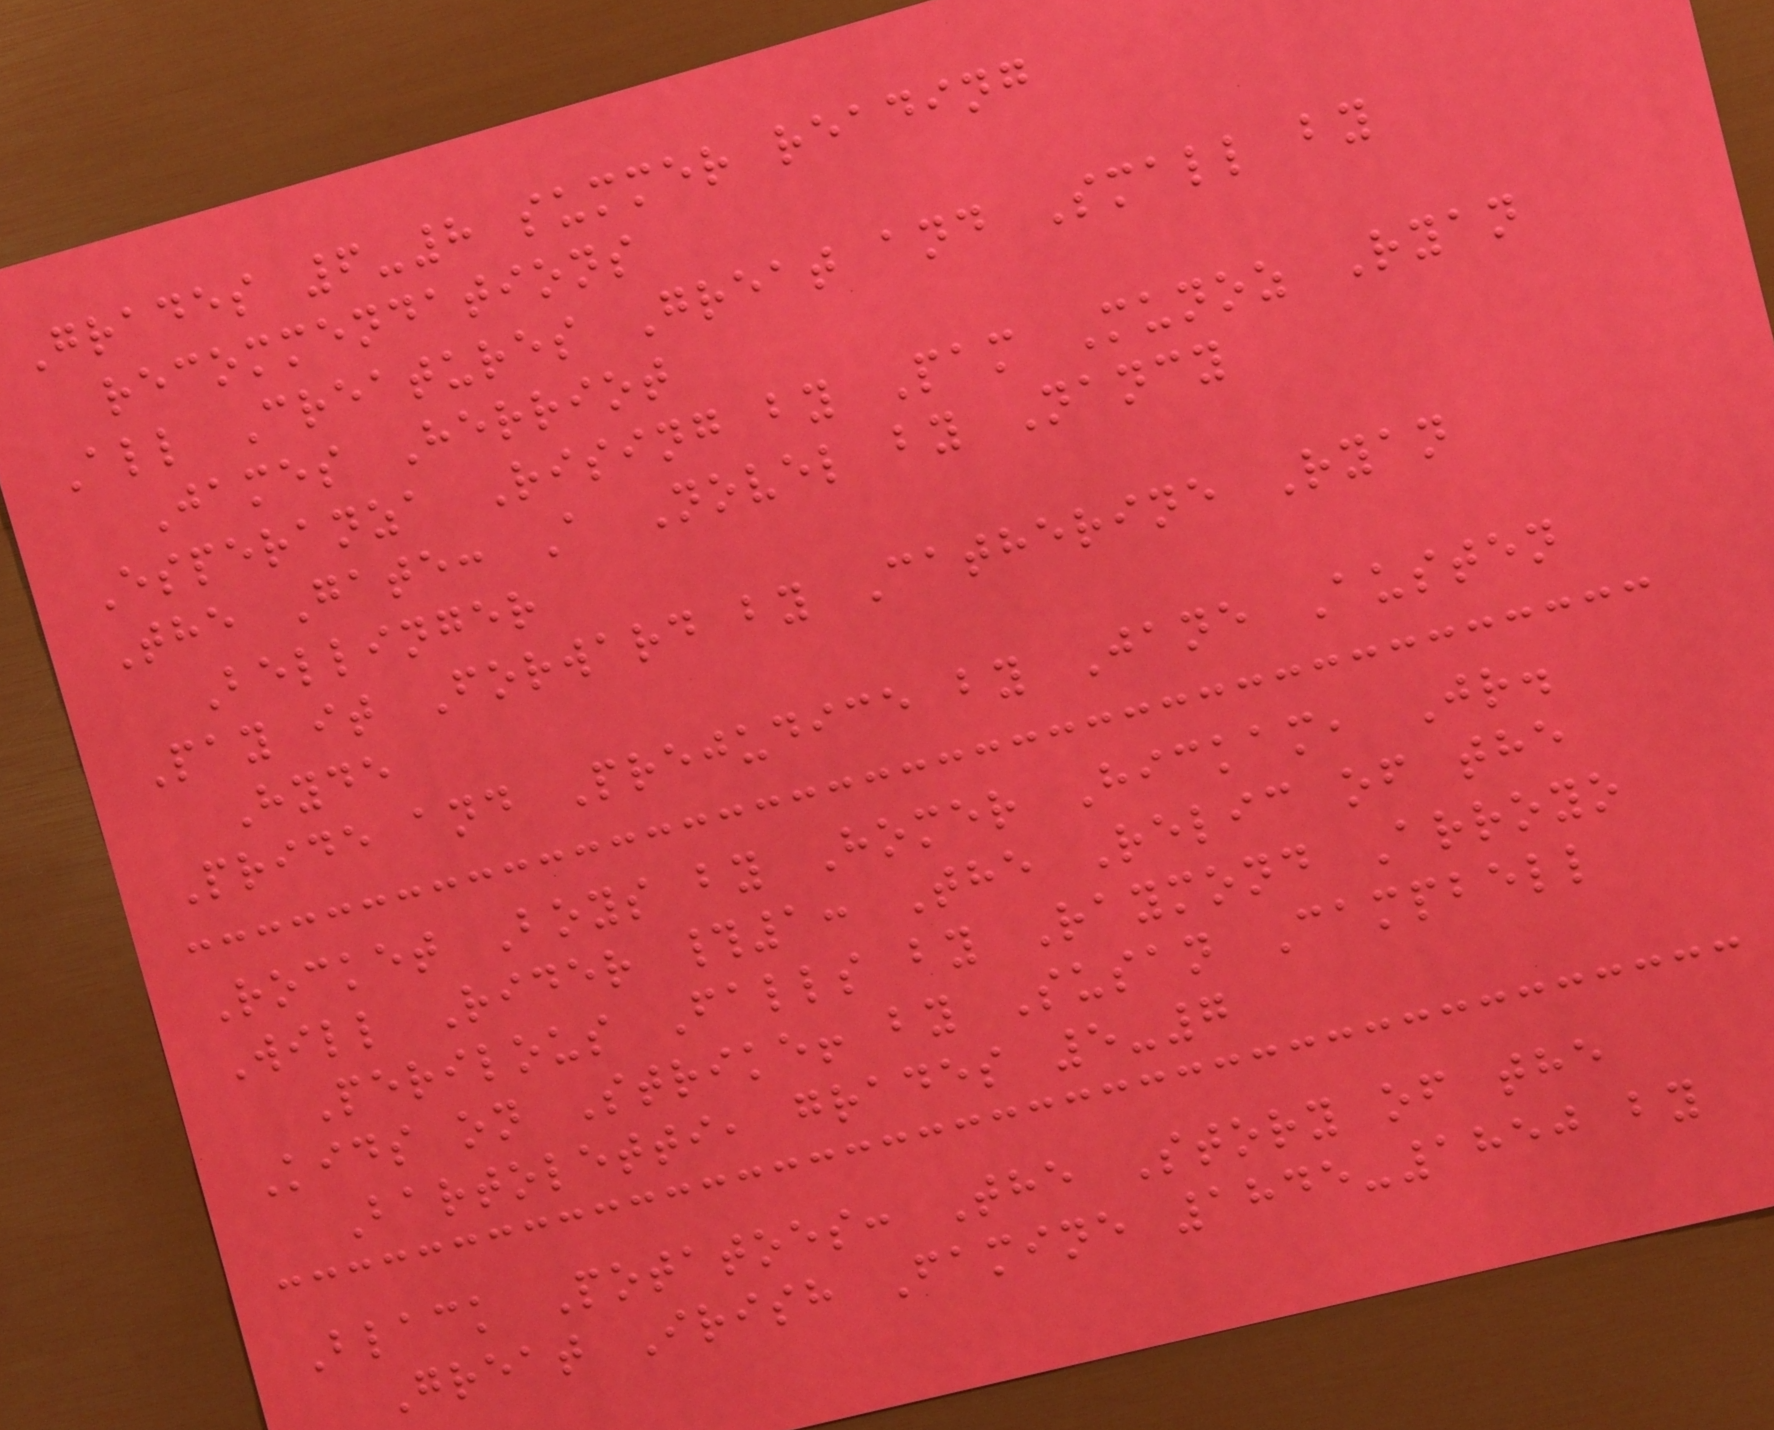Grades 6-8 summer reading
recommendations
All Creatures Great and Small by
James Herriot
Esperanza Rising by Pam Munoz Ryan
The Gate: A Novel by Nancy
Bellinger
Pay it Forward by Catherine Ryan
Hyde
Pride and Prejudice by Jane Austen
Rocket Boys by Homer Hickam, Jr.
Will Rider #1: The Relic of the
Perilous Falls by Raymond Arroyo
Kids on Strike! by Susan Campbell
Bartoletti, grades 5-7
Black Potatoes: The Story of the
Great Irish Famine 1845-1850 by
